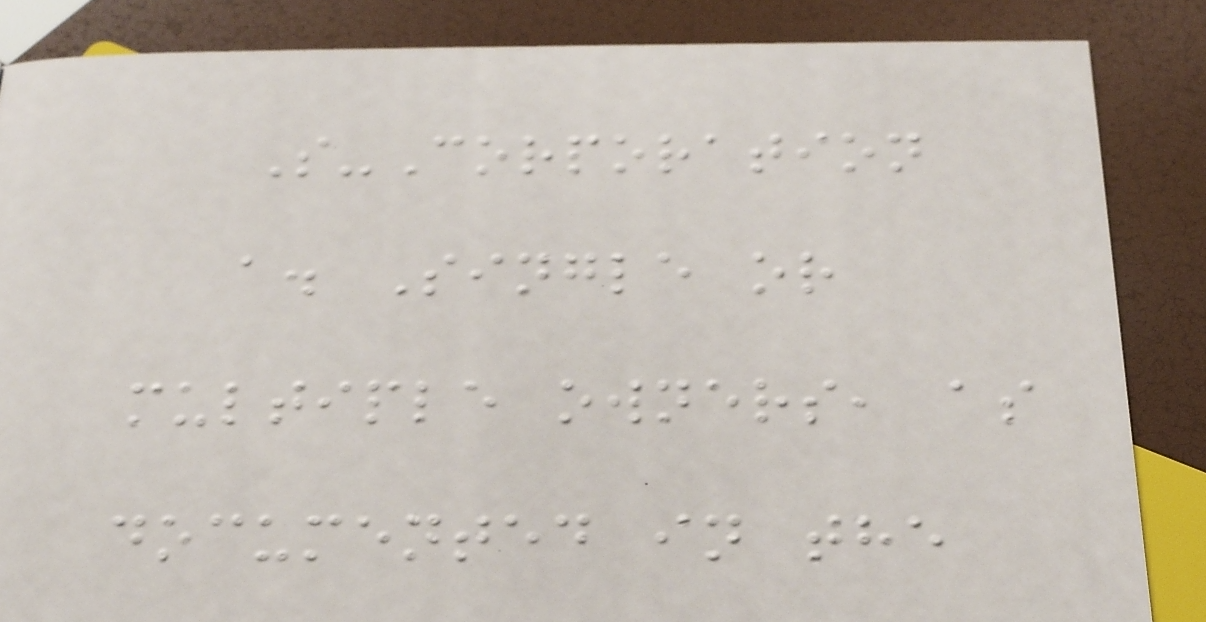S-Corporation
a. Single or
multiple owners, as
documented in the
